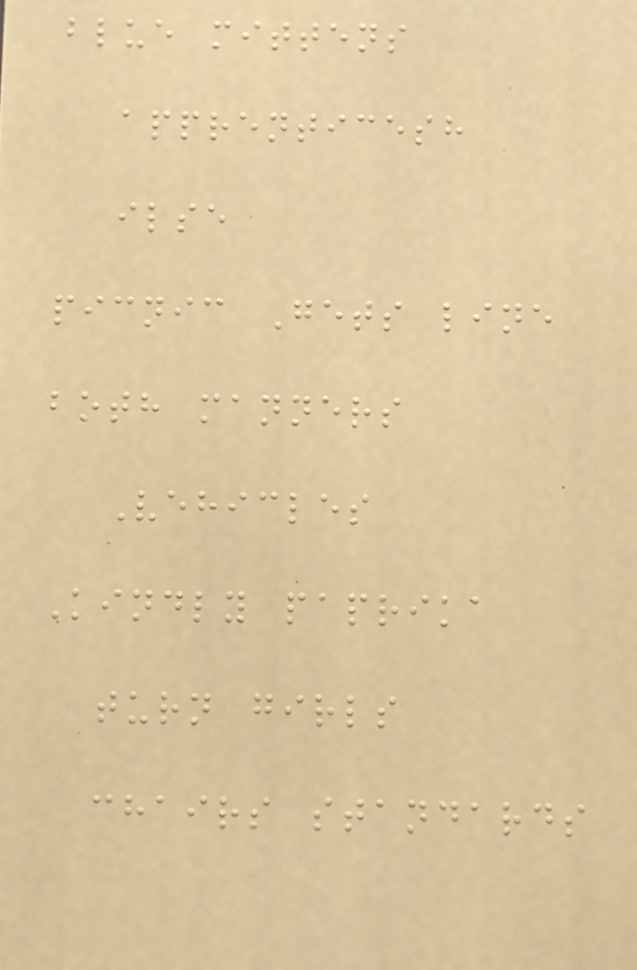blue mittens
apprenticesh
ilse
picnic Gets line
both manners
Vehicles
Kindly paprika
turn girls
chairs standards
